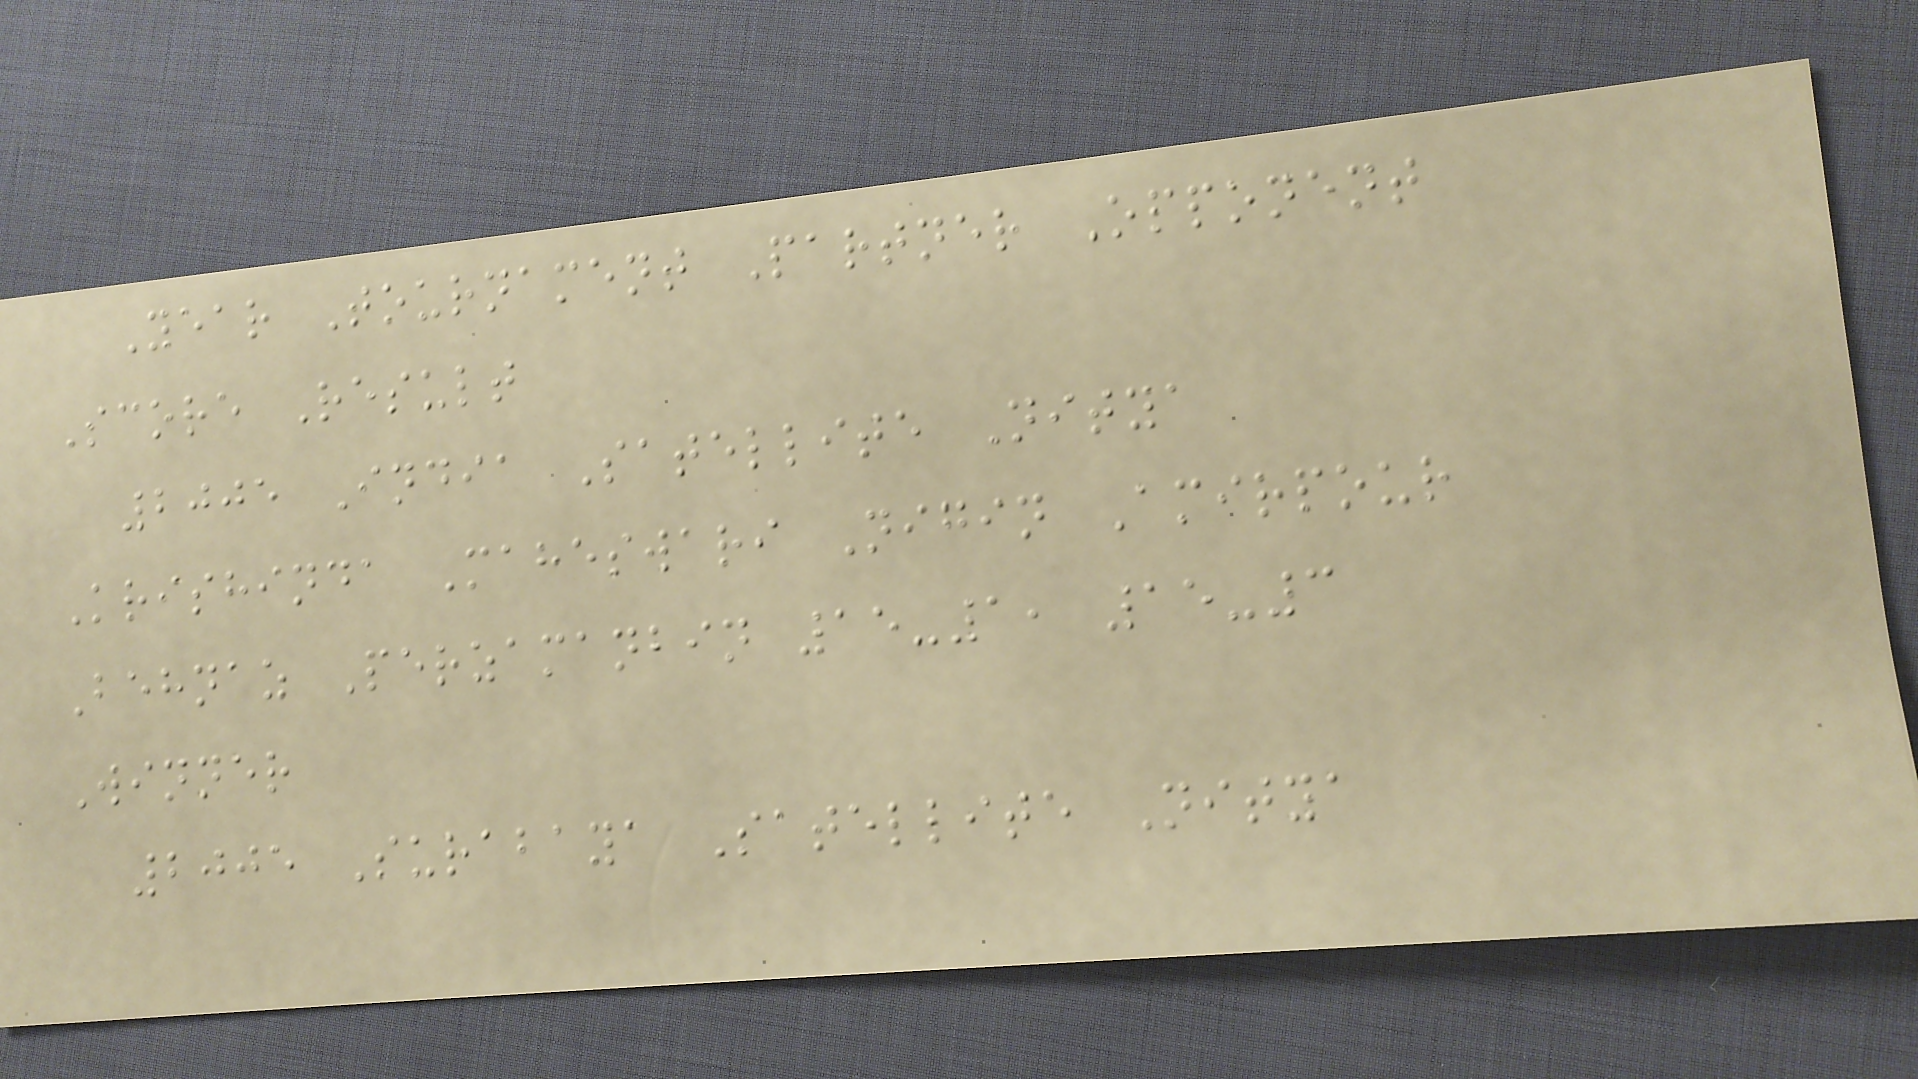Year Tournament Partner Opponent
Score Result
2005 India Satellite Nitya
Krishinda Maheswari Nigin Amirpour
Behnaz Perzamanbin 15-1, 15-3
Winner
2005 Surabaya Satellite Nitya
